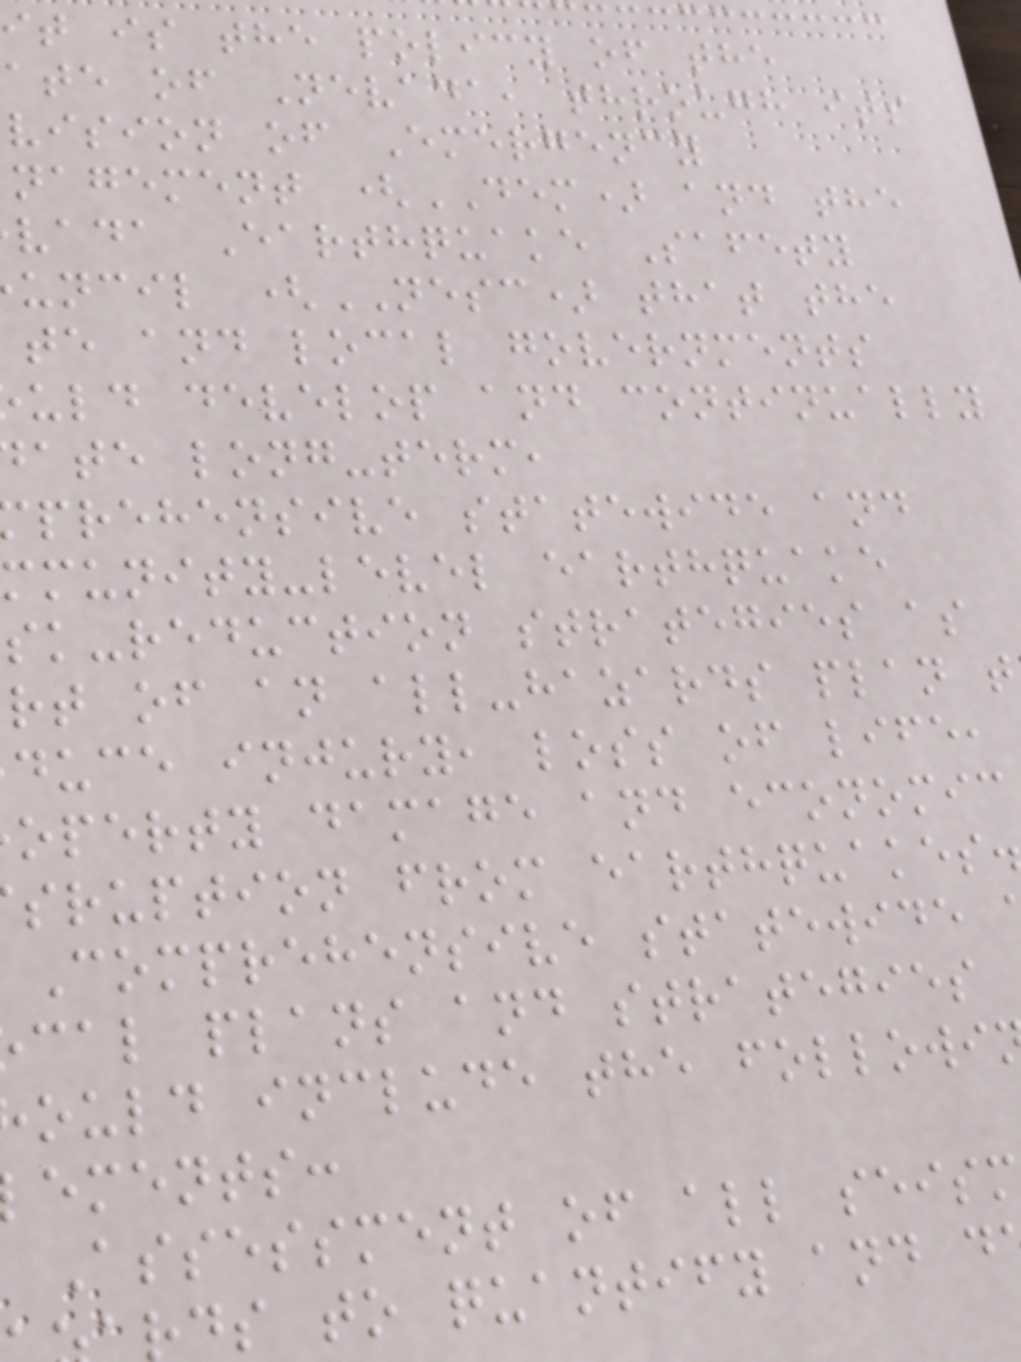it is the policy of the
ate of Nevada, through its
vision of Emergency
nagement (DEM) and the
vada Earthquake Safety
uncil (NESC) that the
te and local governments
uld develop and continually
ate long-term,
prehensive statewide and
mmunity-level earthquake
sk-reduction strategies as
rt of an all-hazards plan t
duce injury, loss of life,
operty damage and economic
sruption from earthquakes
Comprehensive statewide
cal plans and strategies
ould include the followi
ements:
Assessment of all seism
ds to quantify and d
